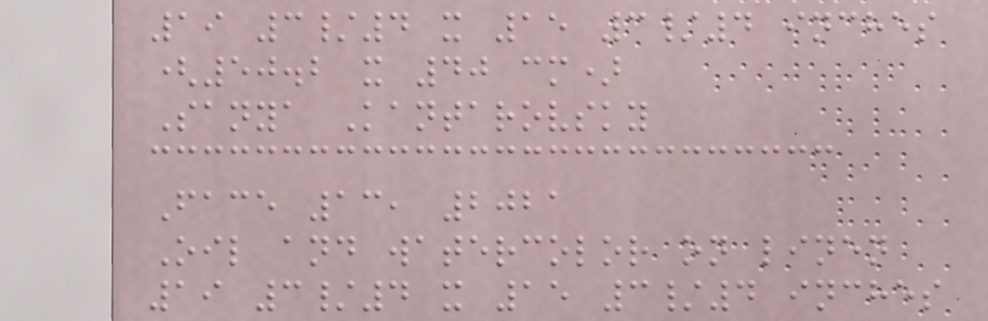19 3/4 x 15 3/4 inches
(50.2 x 40 cm)
Sanya Kantarovsky
Face 13, 2021
Oil and watercolor on linen
19 3/4 x 15 3/4 inches
